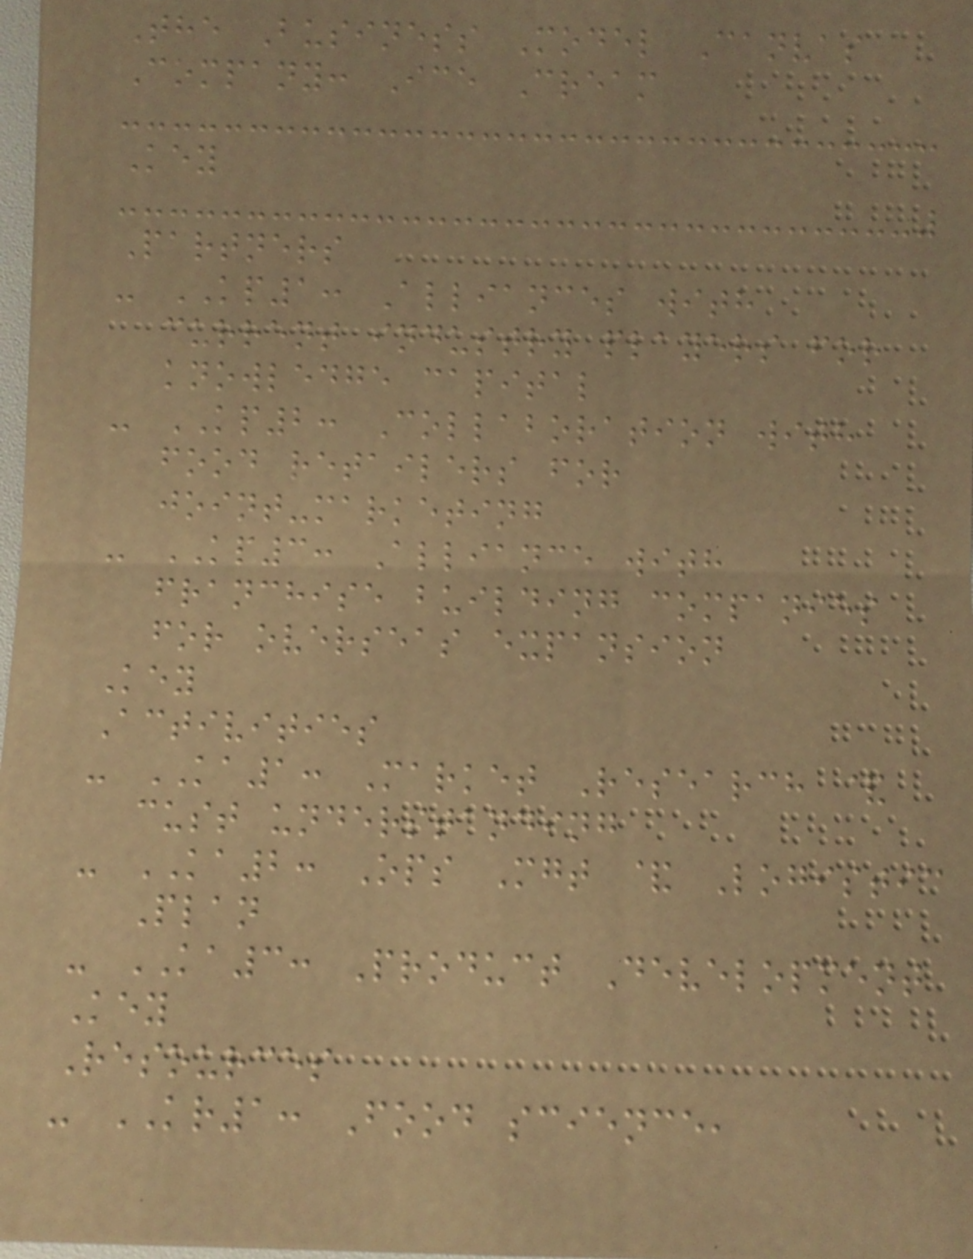The Business Model Canvas
Company: Ice Cream
Key
Partners
- KP1: Alliances with
current industry players for
knowledge capital
- KP2: Collaboration with
food retailers for
joint-marketing
- KP3: Alliance with
franchise building companies
for overseas expansion
Key
Activities
- KA1: Market Research &
cust understanding
- KA2: Ops Mgt & Logistic
Plan
- KA3: Product Development
Key
Resources
- KR1: Food science,
